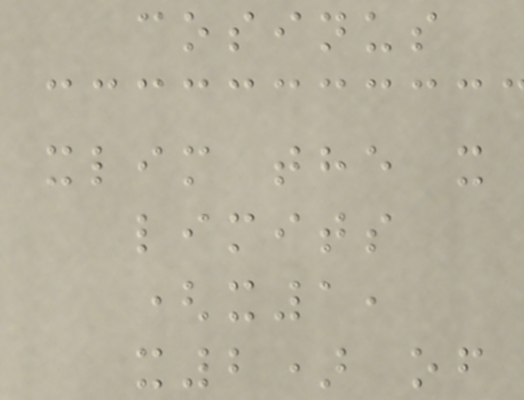cosinus
xlim the x
limits
(x1,
x2) of
